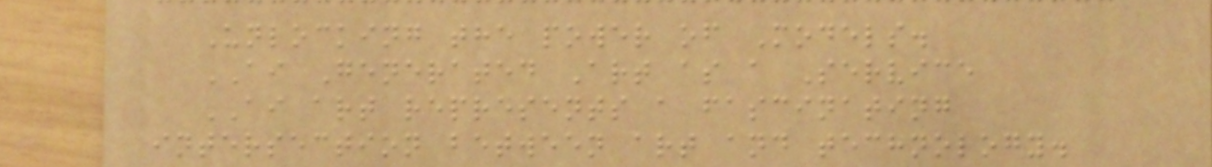Unlocking the power of Models.
AI Generated Art as a Service
AI art represents a fascinating
intersection between art and technology.
